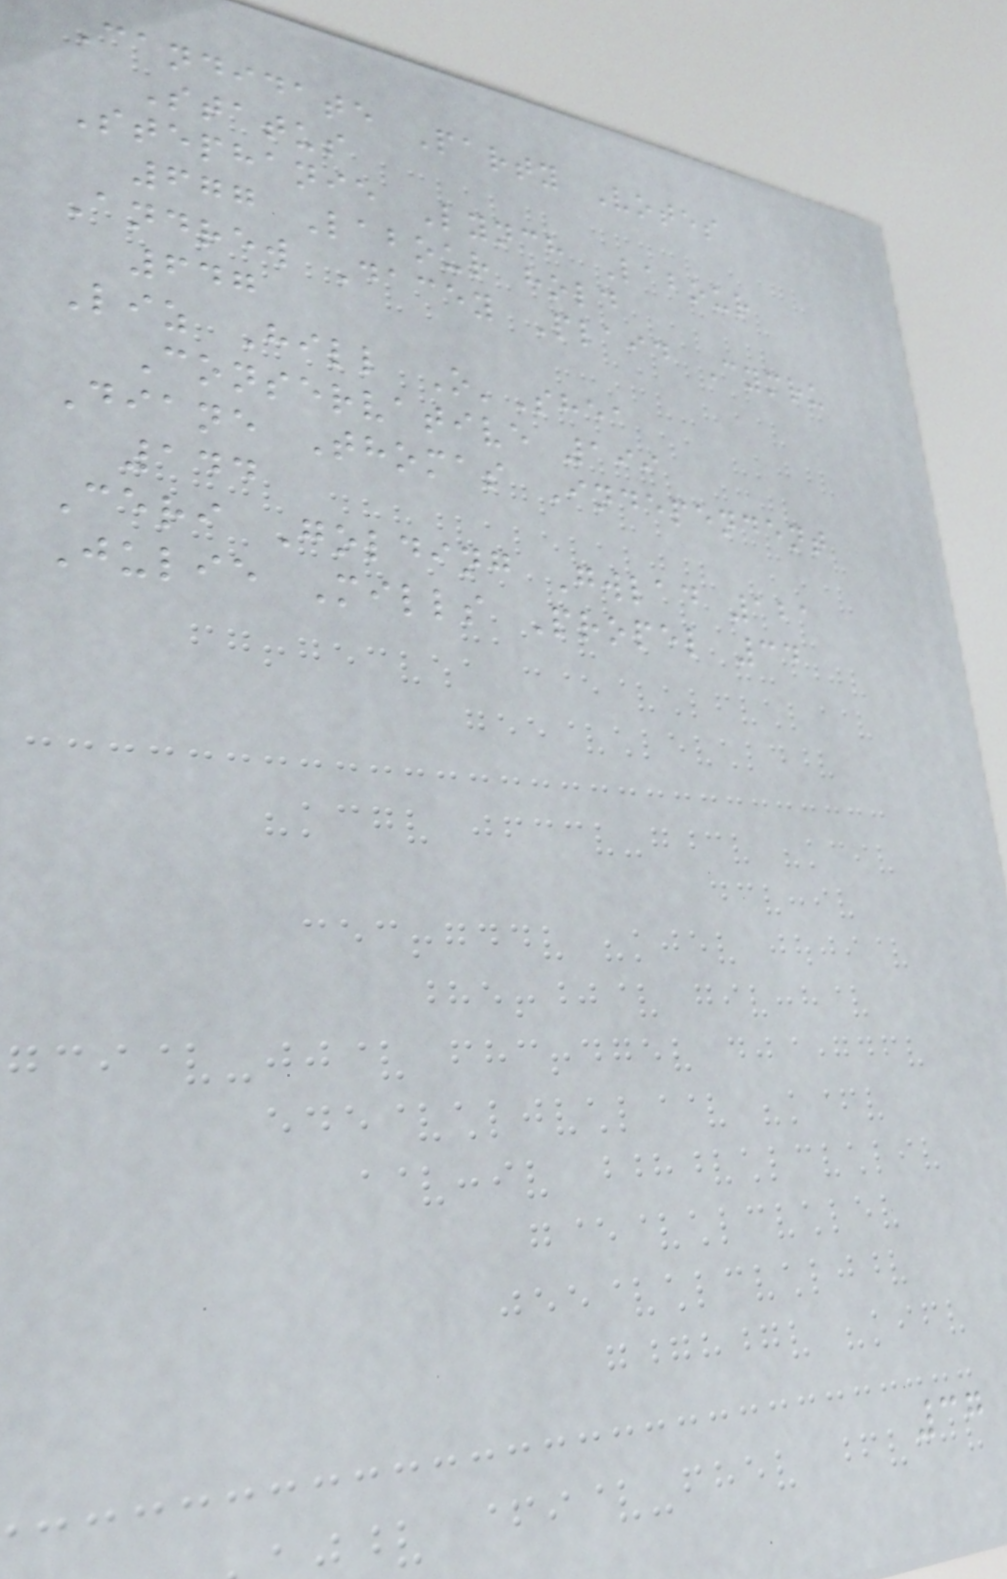Candidate Party Votes
Status
Stephanie Lynch Labour
677 Labour hold
Andrew Dacey Plaid Cymru
647
Liz Hill O'Shea
Conservative 199
Diane Thomas Independent
144
Ceri Golding Gwlad 121
Julie Mills Propel 34
37
